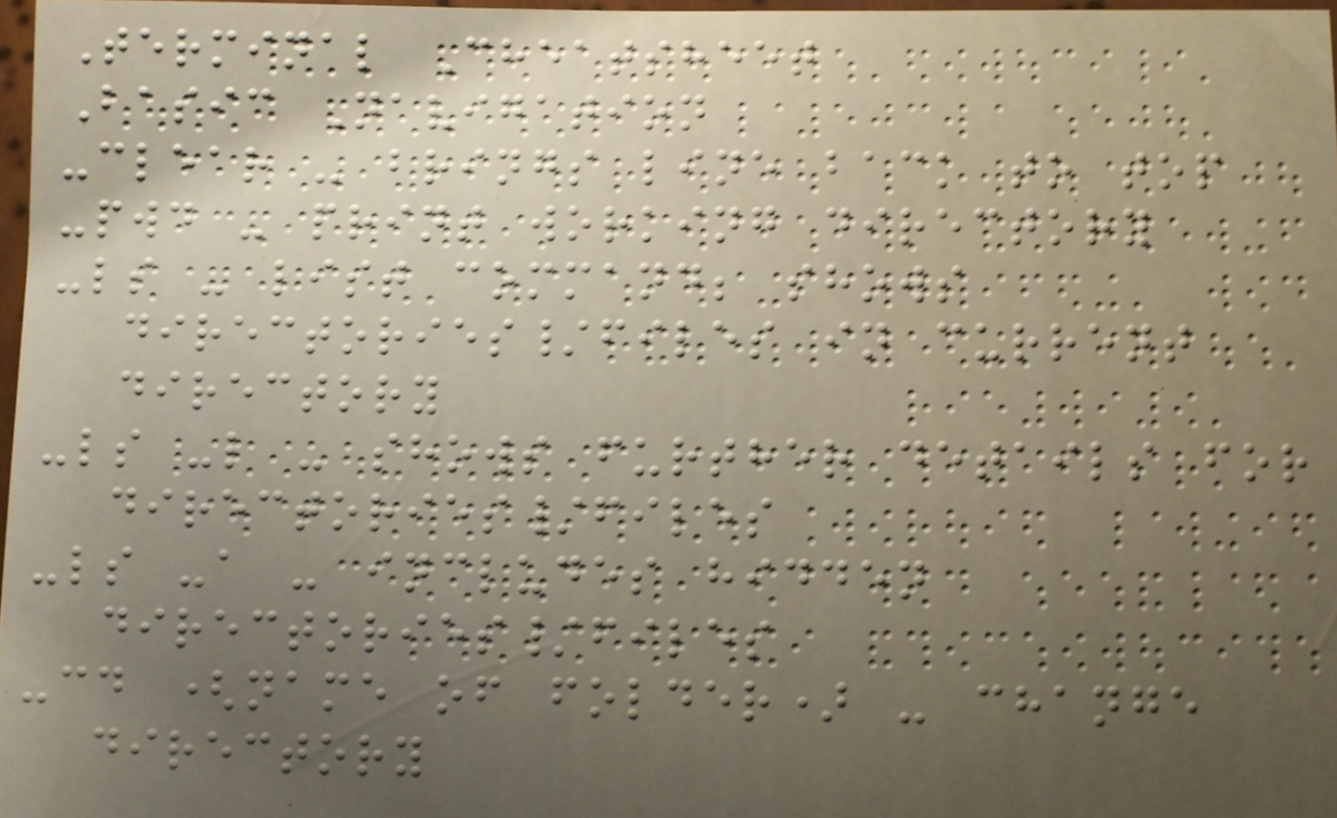Terminal Cheatsheet
Basic Navigation
-clear - brings line back to top
-pwd - print working directory
-ls - list command; shows
directories/files in current
directory
-ls -l - shows further details for
directories/files
-ls -a - includes hidden
directories/files
-cd (name of folder) - change
directory
